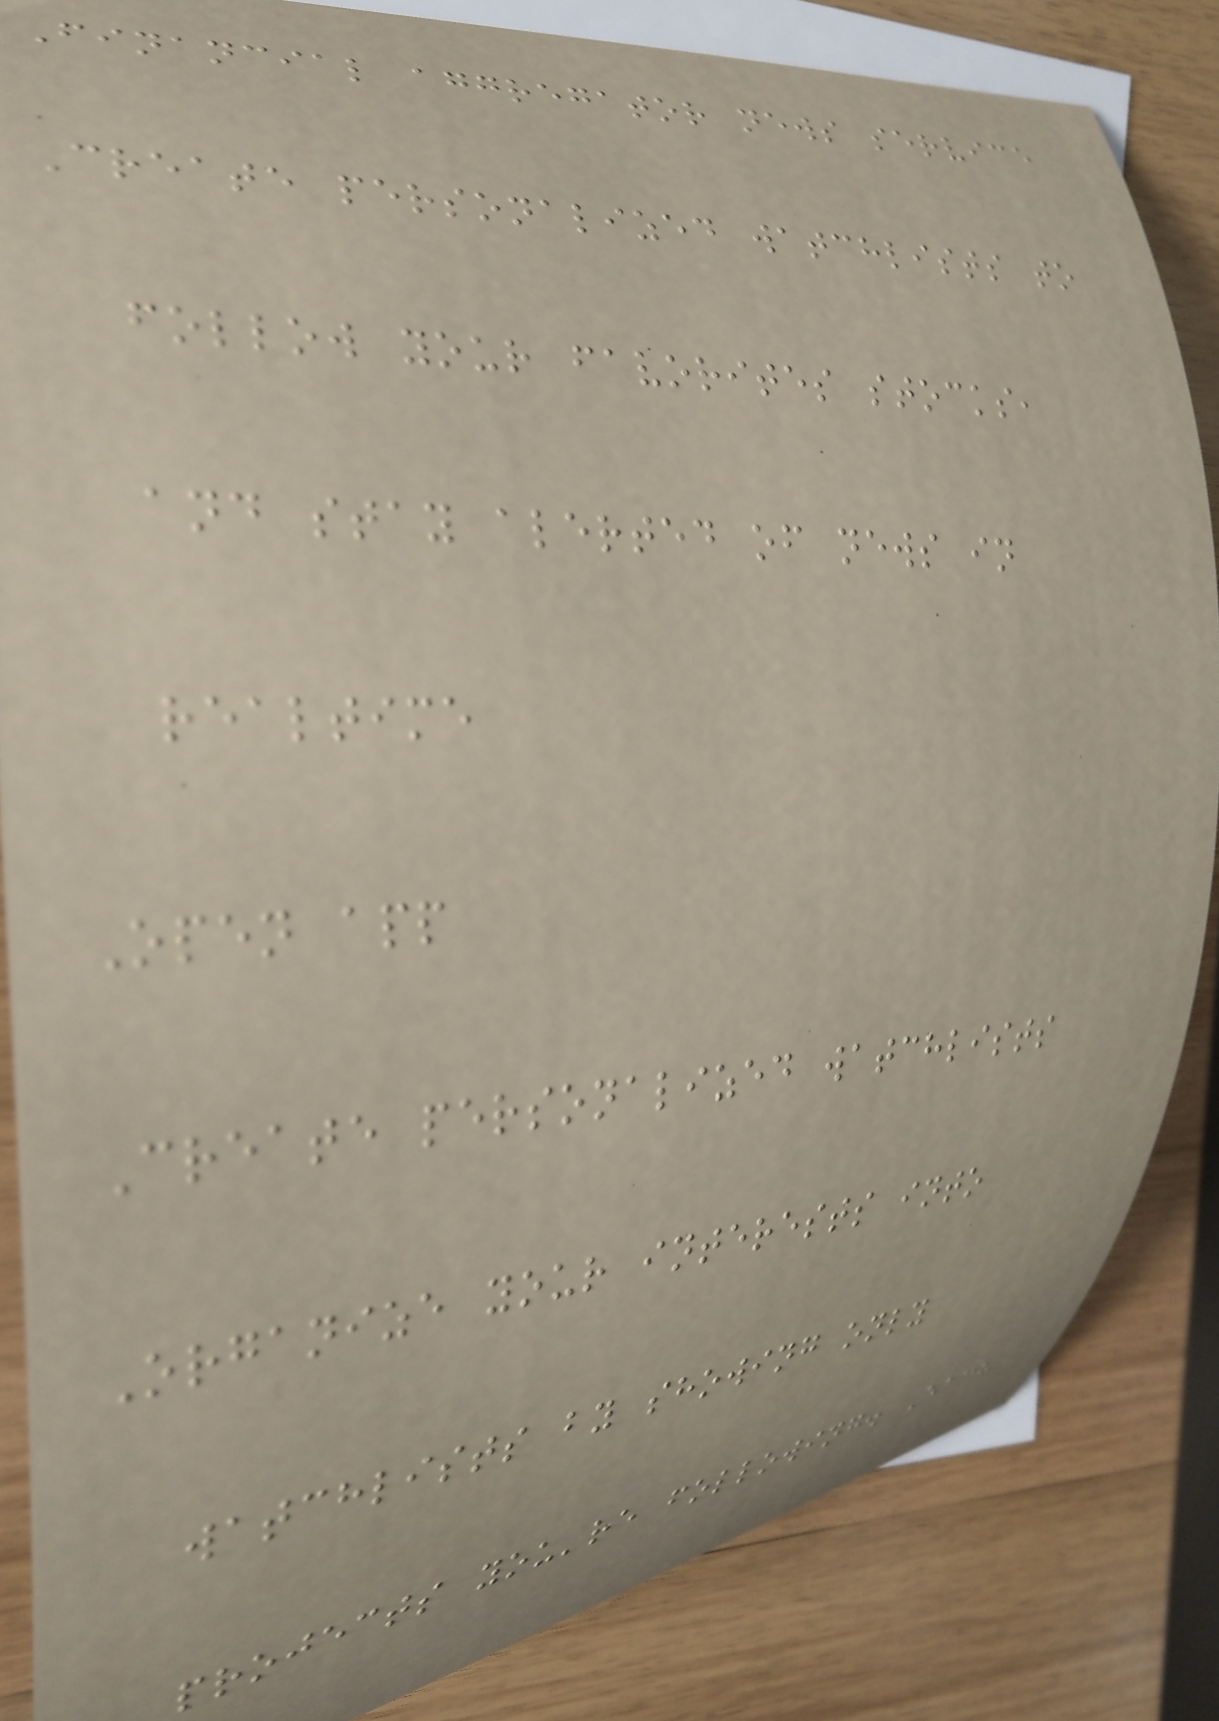Financial aggregator news service
Create personalized watchlists to
follow your favorites stocks,
and stay alerted of news in
realtime
Open app
Create personalized watchlists
Organize your interests into
watchlists by showing only
projects you're following. Each
